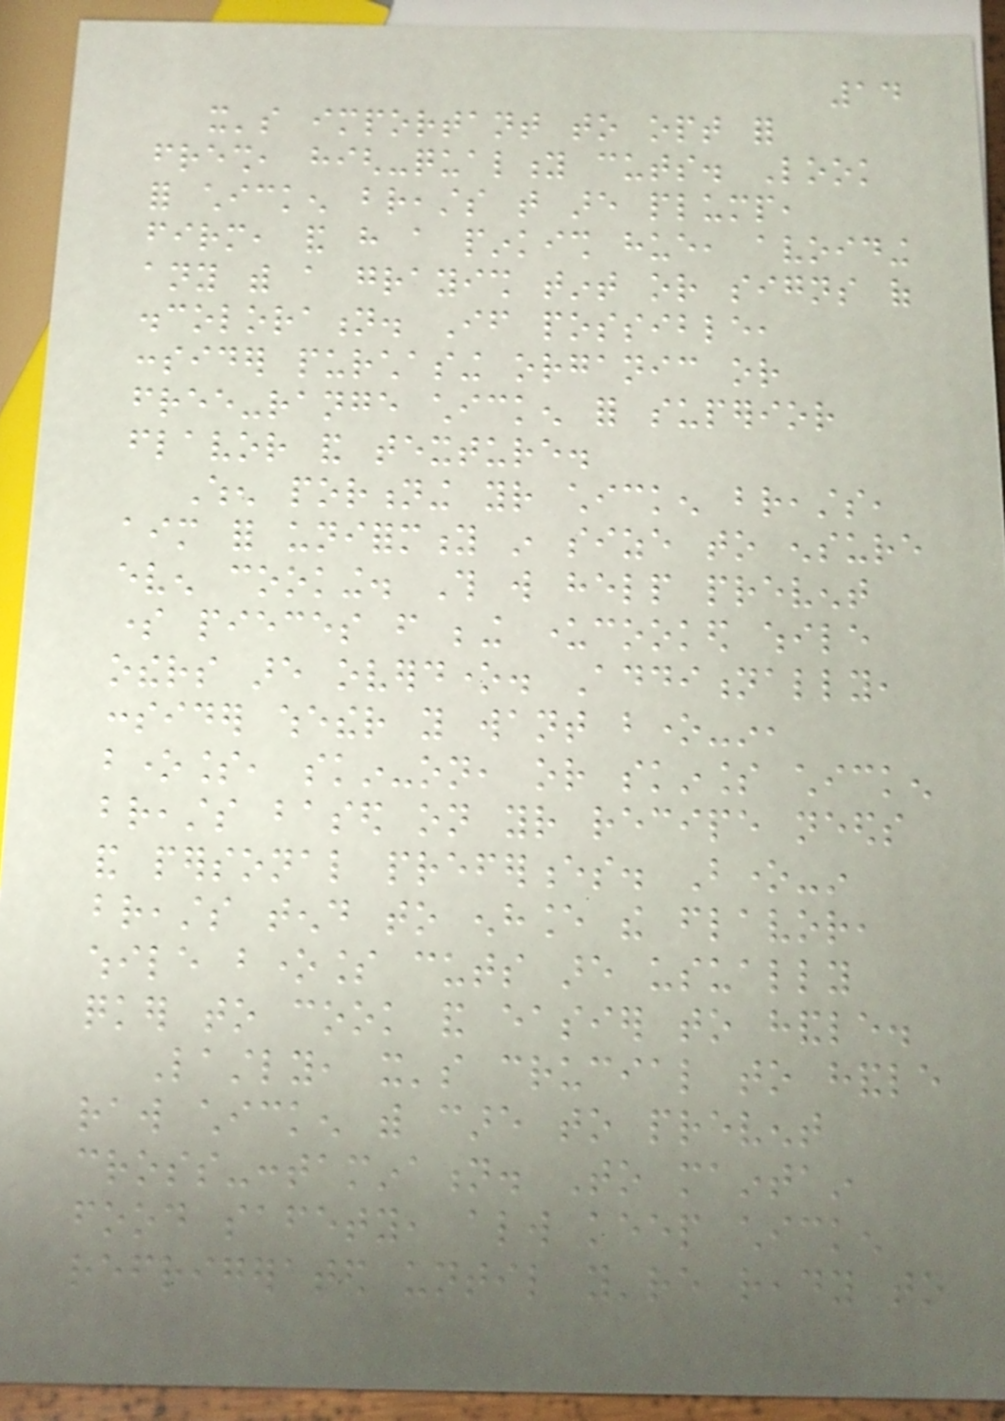14
it's important to opt for
fresh, high-quality cuts. Look
for chicken breasts that are plump,
firm, and have a pinkish hue, avoiding
any with a grayish tint or signs of
discoloration. If possible,
consider purchasing organic or
free-range chicken for superior
flavor and texture.
When portioning your chicken breasts,
aim for uniformity in size to ensure
even cooking. This will help prevent
some pieces from being undercooked while
others are overdone. Additionally,
consider whether you want bone-in,
boneless, skin-on, or skinless chicken
breasts based on your recipe needs
and personal preferences. Bone-in
breasts tend to enhance the flavor,
while boneless cuts are usually
quicker to cook and easier to handle.
Lastly, it's crucial to handle
raw chicken with care to prevent
cross-contamination. To maintain
food safety, always keep chicken
refrigerated until you're ready to
